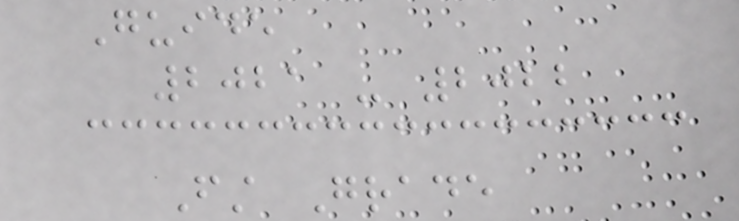Guide
2021 - 2022
First Grade
